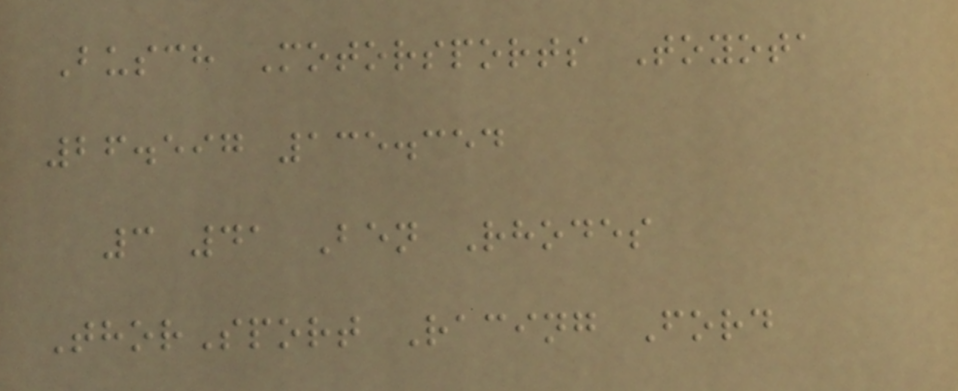Busch Motorsports Toyota
26.597 135.354
3 41 Ben Rhodes
ThorSport Racing Ford
